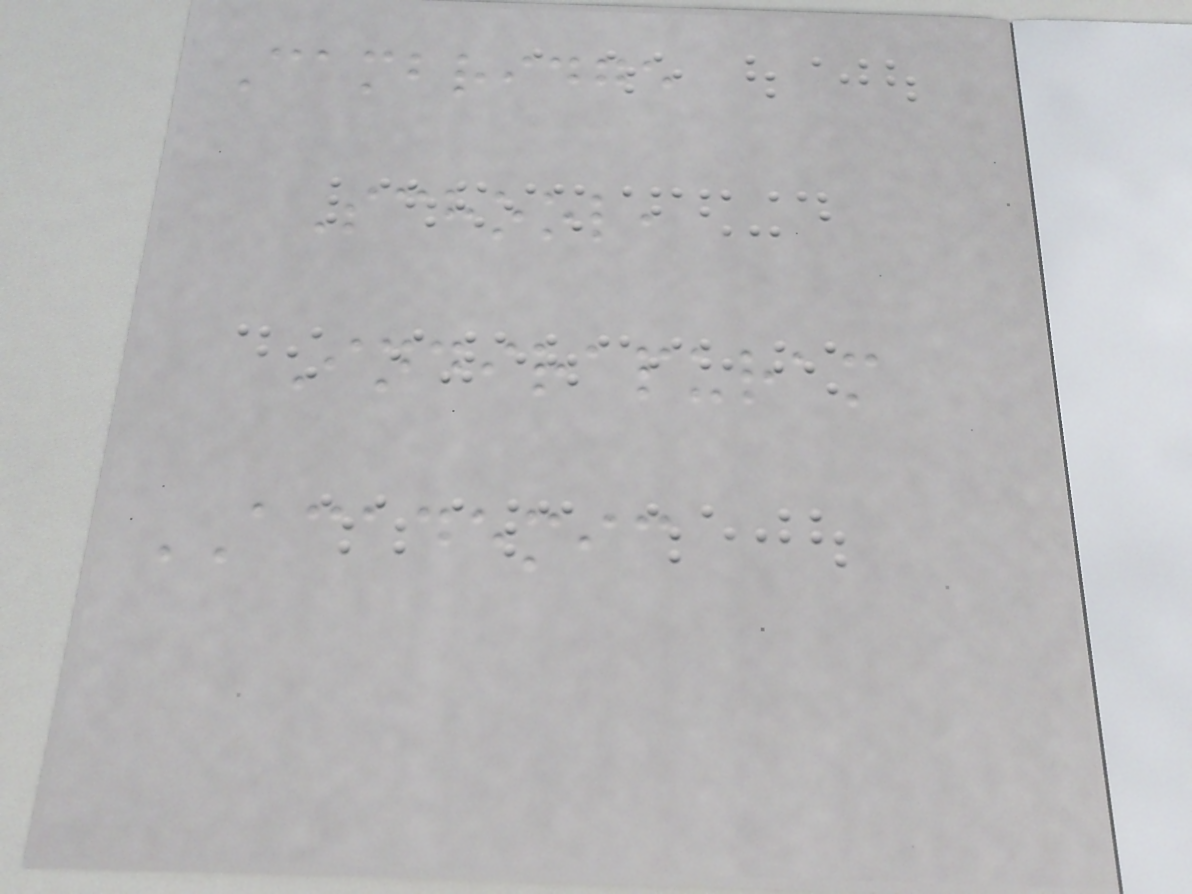Cambridge
School,
Indirapuram
ACADEMIC
